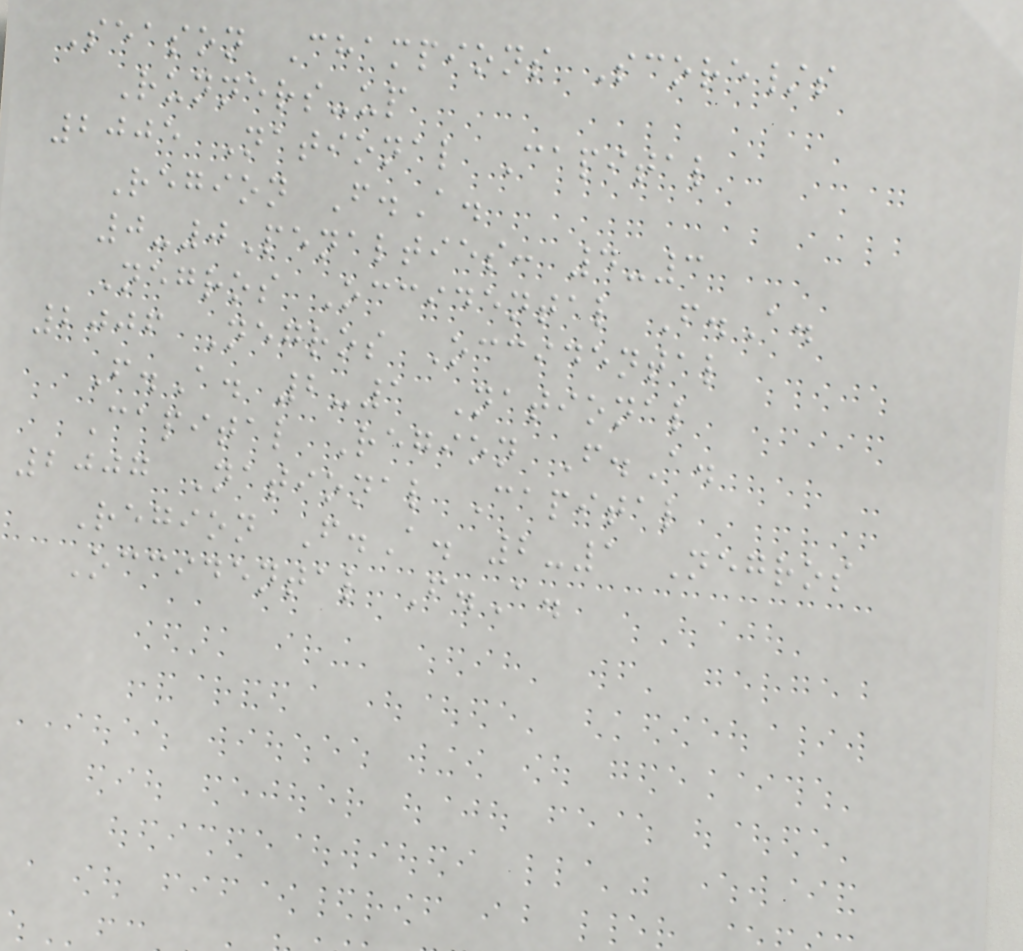Season Champions Score/s
Runners-up
2005 National Capital
Region F.A.
0-0Penalties: 4-3
Negros Occidental F.A.
2006 Negros Occidental
F.A. 2-1 National
Capital Region F.A.
2007 National Capital
Region F.A. 2-1 Negros
Occidental F.A.
